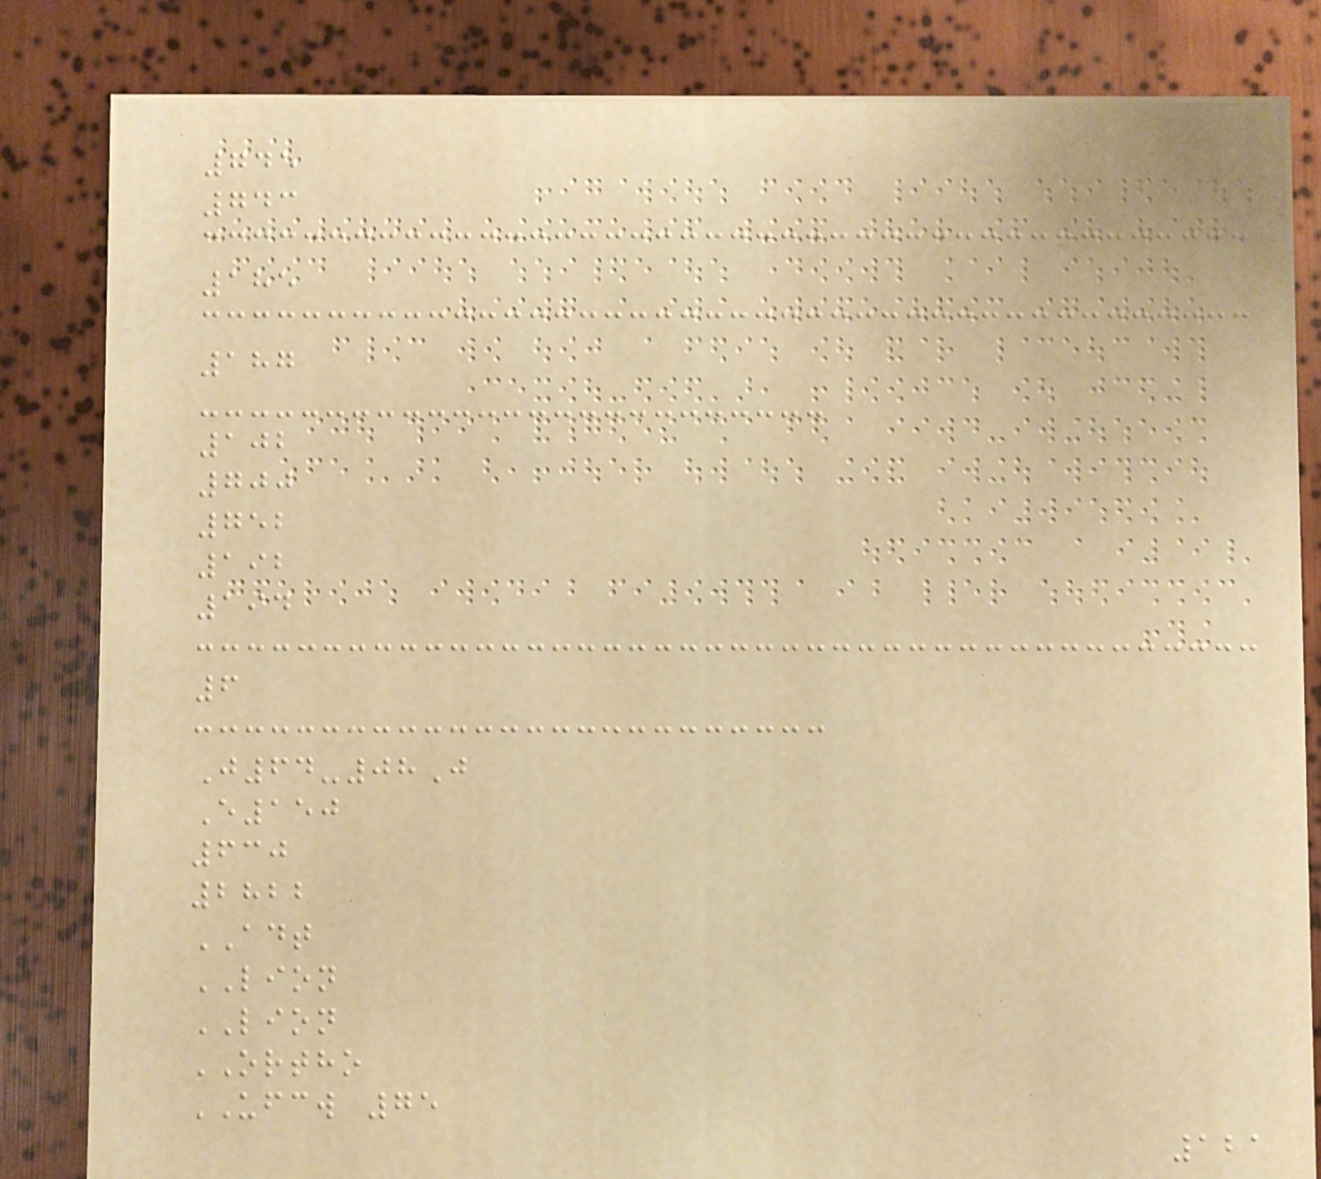745
743
185
187
102
700
752
192
194
6
J64-08J
E150
630
2822
ADT
LION
LION
ORTHO
UFCW 75
121
